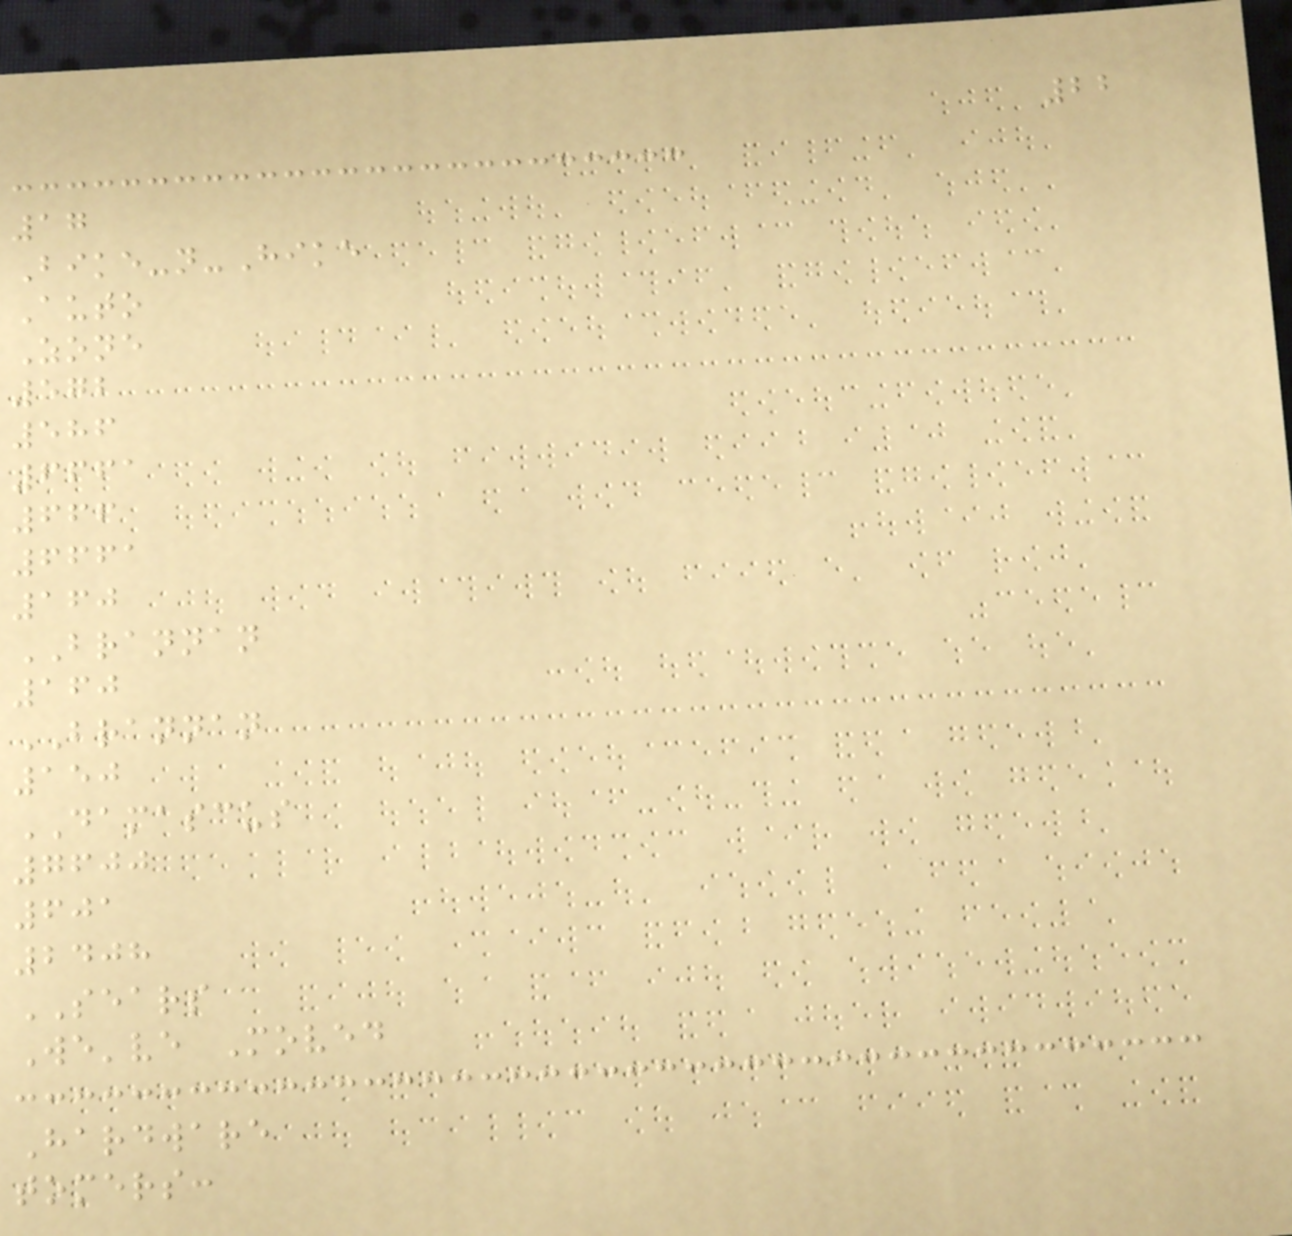22
17
Bike-n-Hike
Auto
Zone
572
586
6661
666
6661
160
BRANNAN
160
BRANNAN
150
DAMASCUS
7600
601
2408
SEARS
We've Moved
Hardware
tomers:
